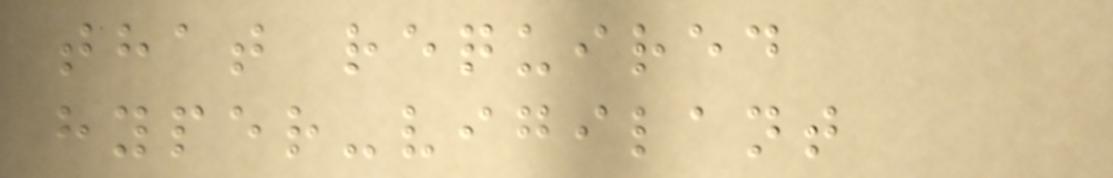that required
hyper-vigilant
